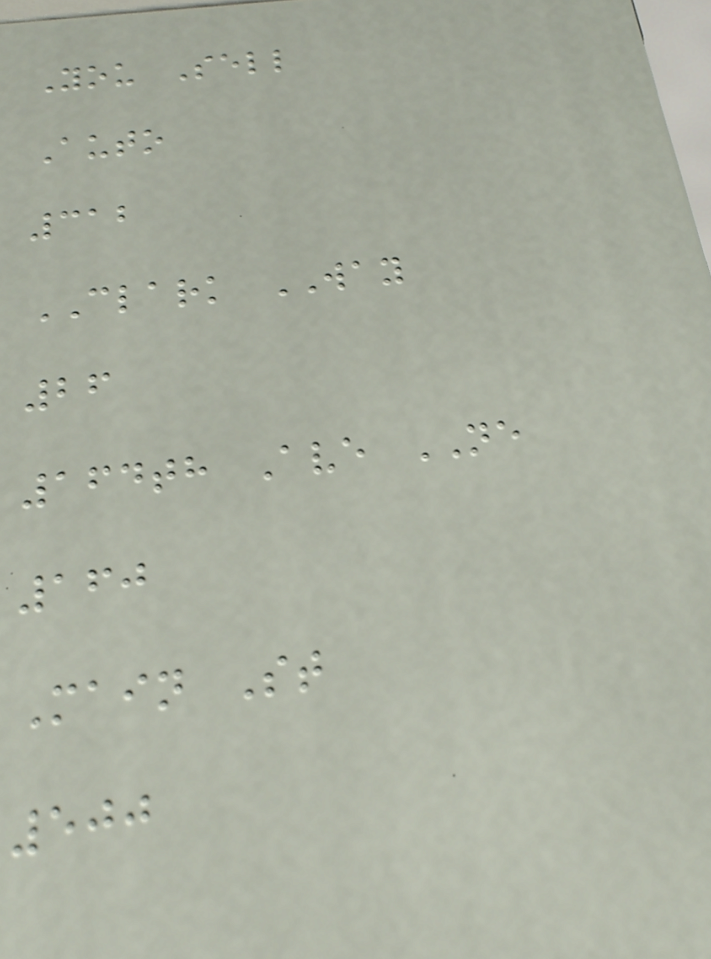You Sell
Auto
312
CLARK WAY
26
164th Ave NE
160
Main St
500
